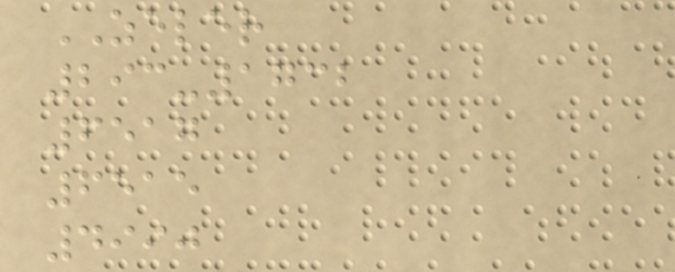ZELER
293-1732
6517
6515
4990
